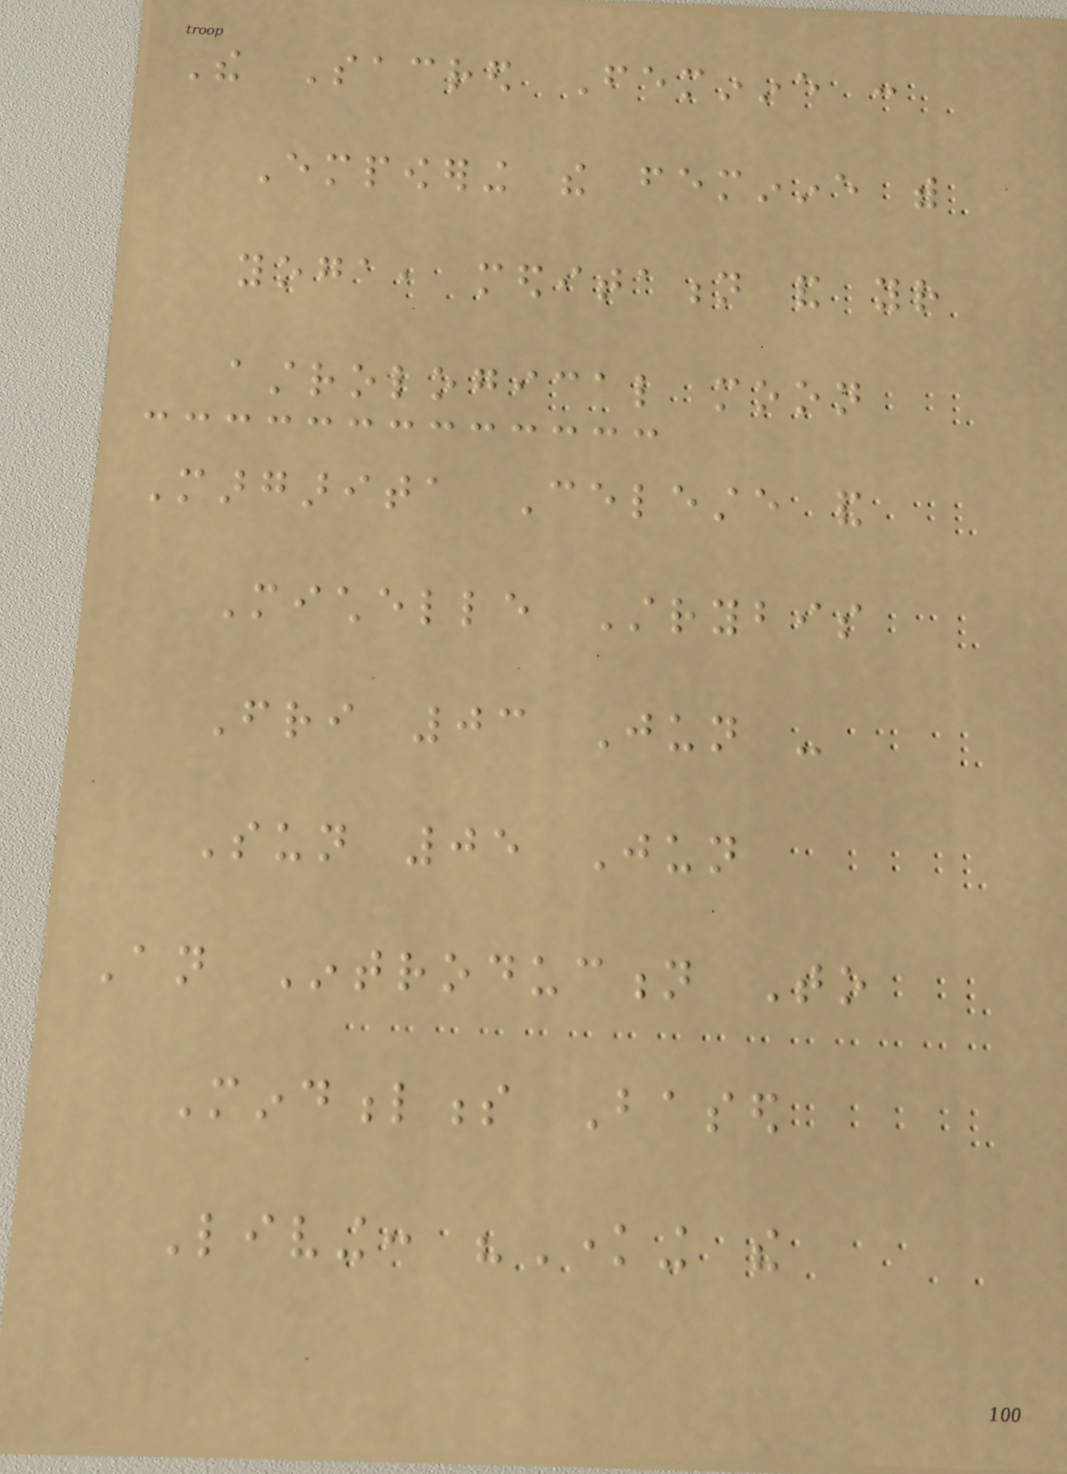The Sacred Feminine :
Empowering the feminine with
yoga, meditation and your
astrological moon
Margarita Celeste and
Michelle Strybis
Fri 03 Jun -
Sun 05 Jun
An Introduction To
Mindfulness Based
Living: "Knowing the
